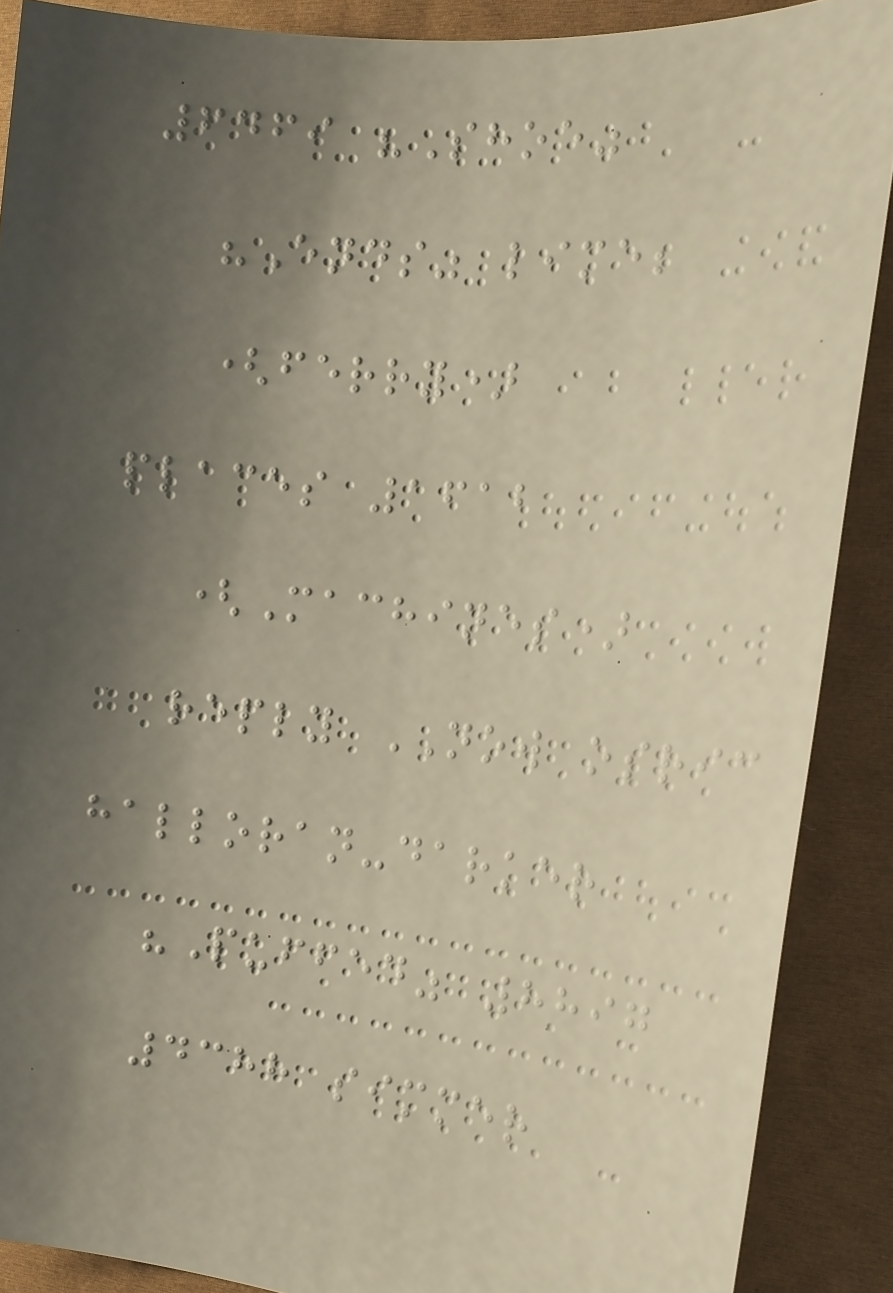6469 "Shoe"
"Ends" lime;
(ferry)
places 1612
(Machines)
reply NOW osric
halloran-darker
"Puffed" 8897
4388 simmer
